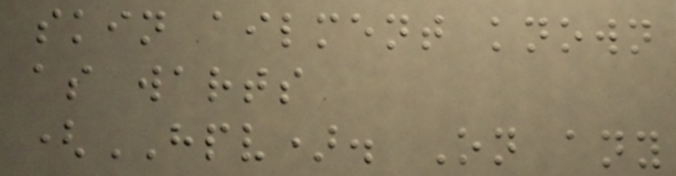skin ailment known
as warts
(HPV). On any
